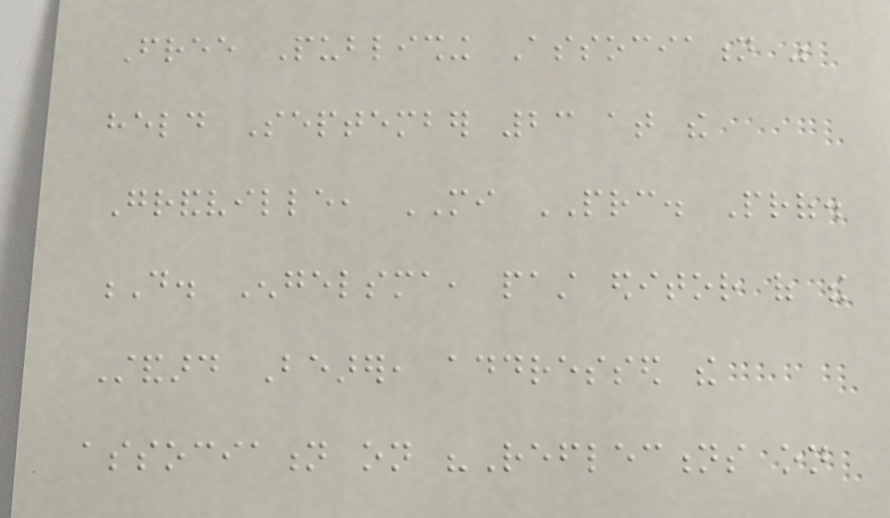Free Publishing Association was
held September 23 at the
Grandville, MI PRC. Prof.
D. Engelsma, past editor of the
Standard Bearer, addressed the
association on "Reflections on
